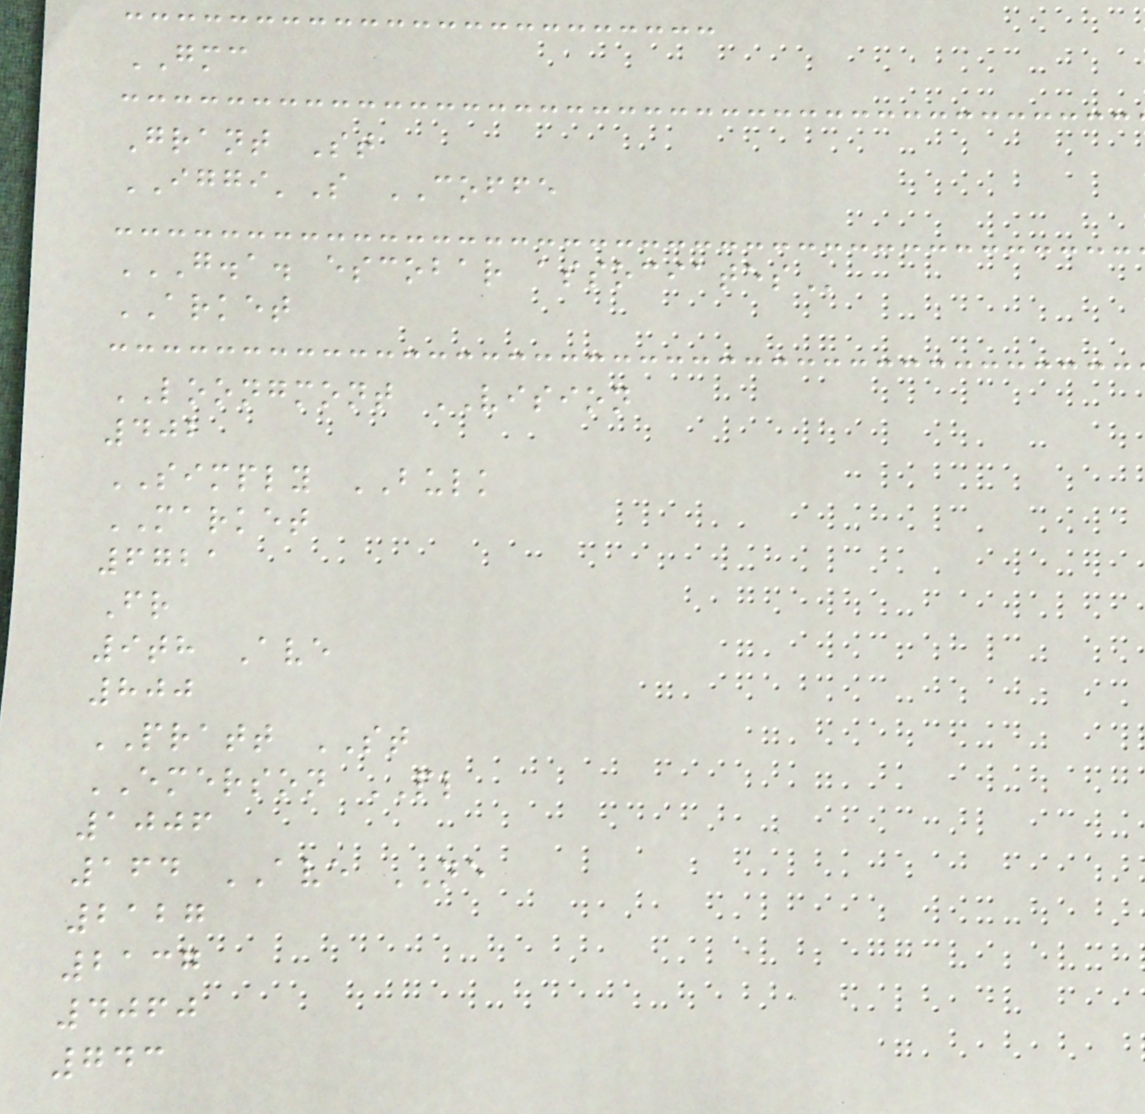GMC
Grant St
IGGI'S COFFE
G.A. ESCOBAR ASSOCIATES
ARKET
LOONGMONT VISION
402
SIMPLY BULK
MARKET
6721
Fr
9th Ave
800
PRATT ST
EMERSON PL
1006
164 AVE NE
2127
2137
4060
743
